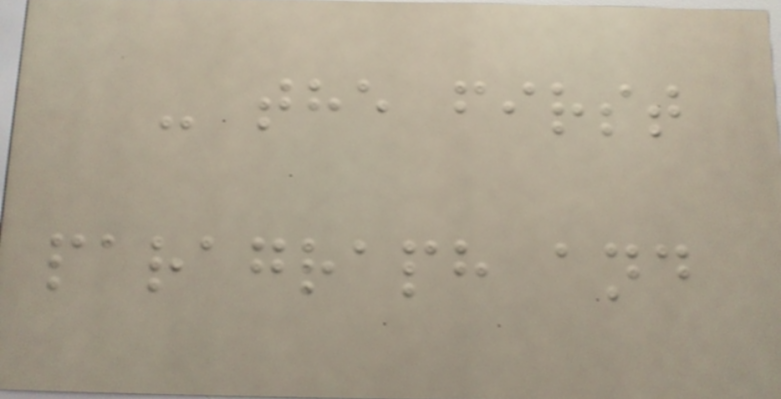- the first
paragraph and
